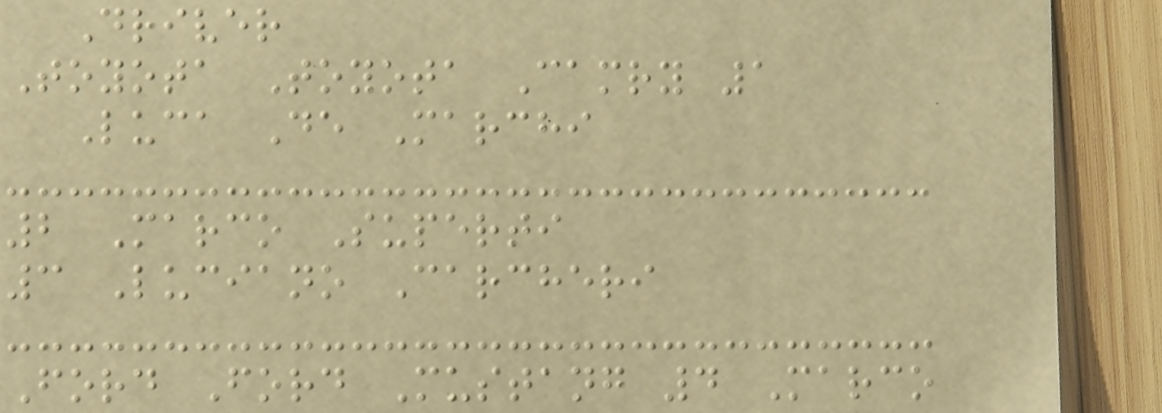Driver
Toyota Toyota Camry 1
Luca De Marchi
2 Marco Superti
3 Luciano Carcheri
Ford Ford Mustang 4 Marco
